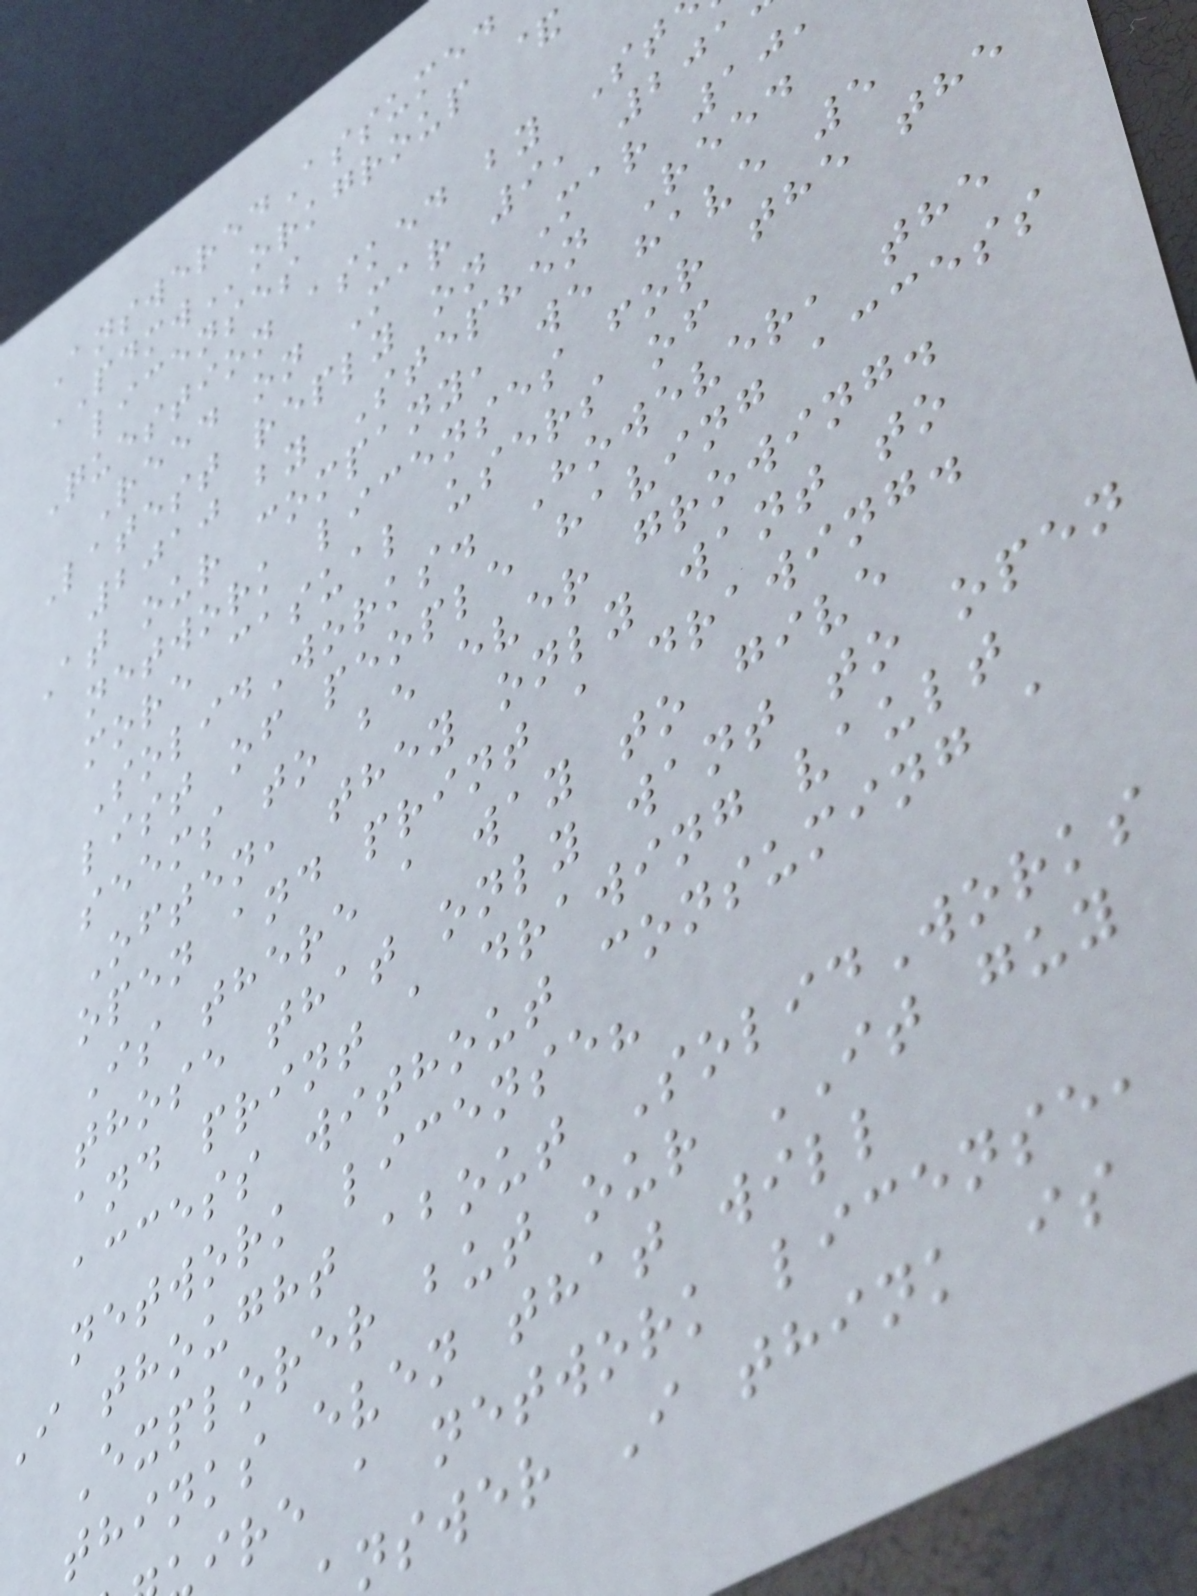AnsweredAssumed
PDMWorkgroup &
licenses
Question asked by St
Reed on Mar 9, 201
Latest reply on Mar 10,
2010 by Stephen Reed
At our company, we have 5
network licenses for the the
more casual users of
SolidWorks. However, the
list of people having access
seems to be ever growing.
Often, they only want to
open and print a drawing.
Is there a way to give
those that only want to open
and print a drawing vault
access without consuming a
network license?
I thought about SolidWorks
Explorer but our IT guy
thinks even that will
ire a network license,
nswer I think is
